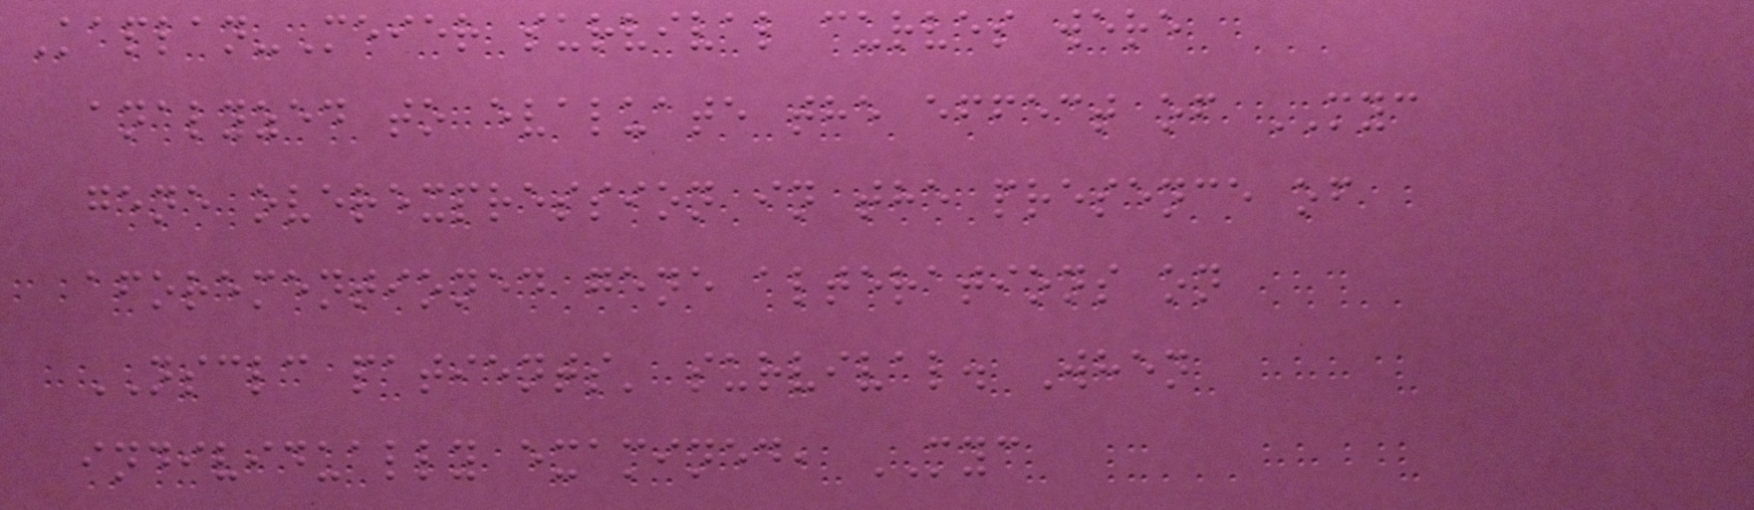Kaplan-Meier survival curves were
analyzed to evaluate the effect of MYC
gene overexpression in the presence of
aforementioned gene alterations on
NSCLC patients' survival. When
individually examined, MYC
